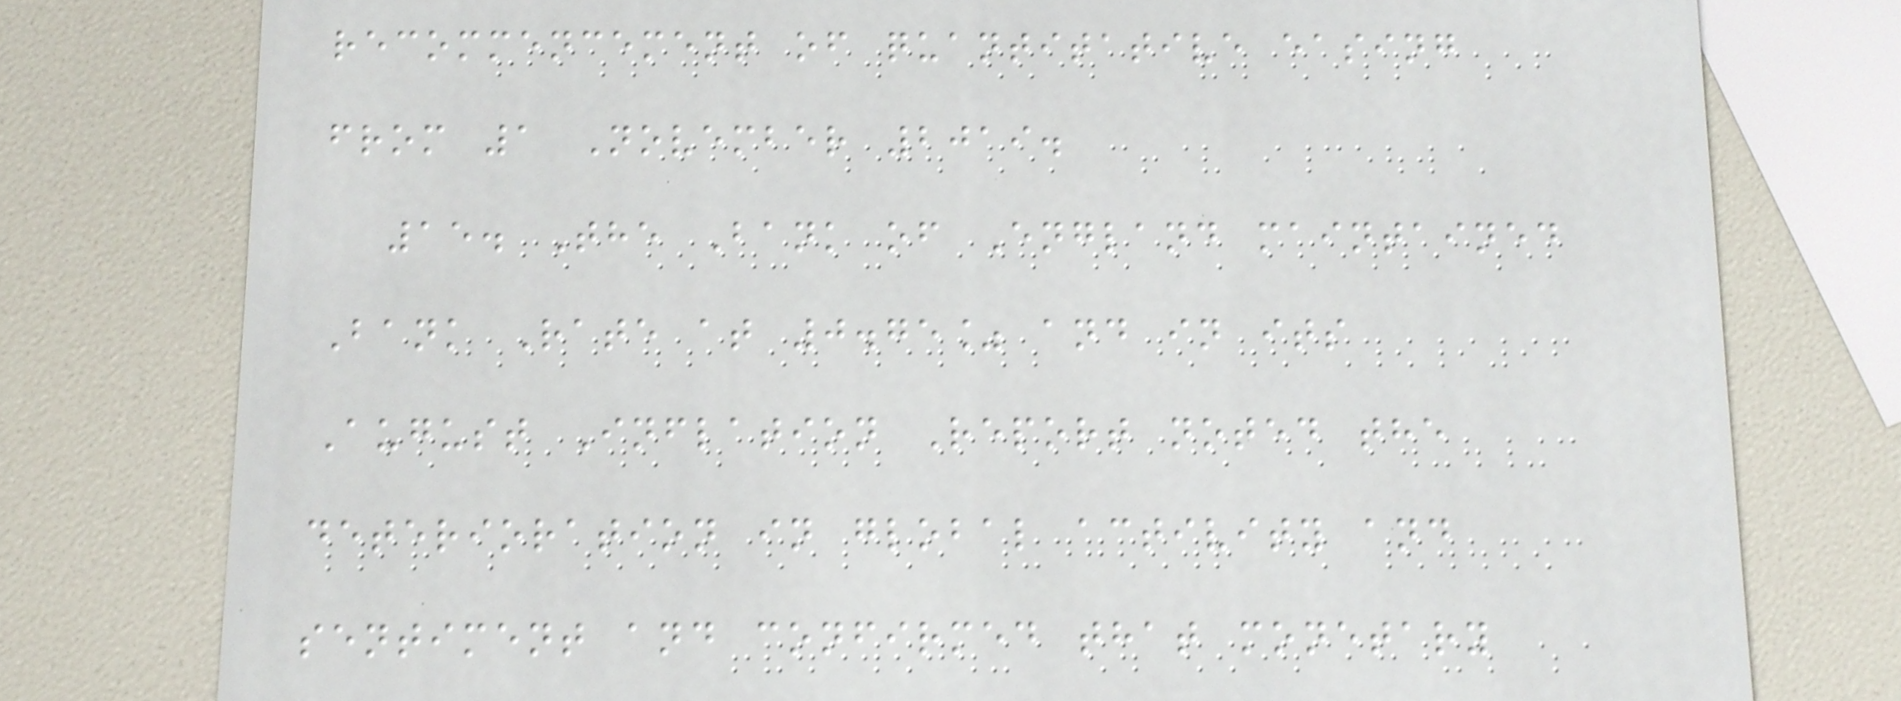recommencement of quantitative easing
from 1 November 2019.
15. The Bank of England maintained
Bank Rate at 0.75% and in its
August Inflation Report noted the
deterioration in global activity and
sentiment and confirmed that monetary
